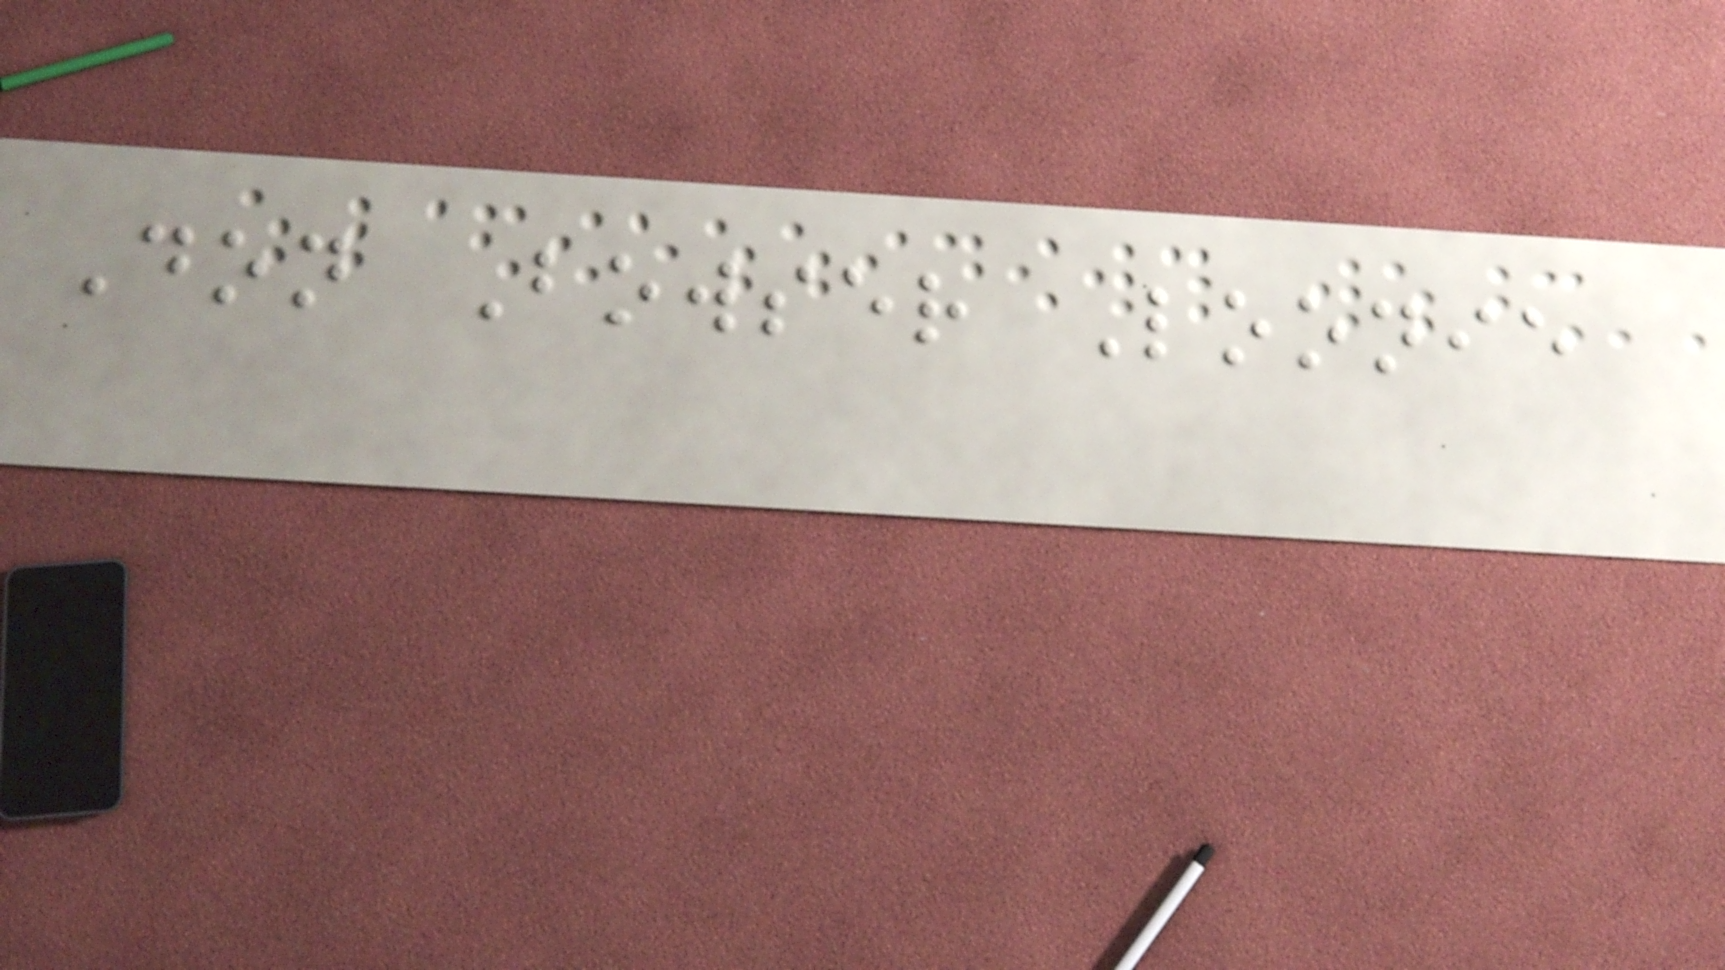Don Bowser Loonie
